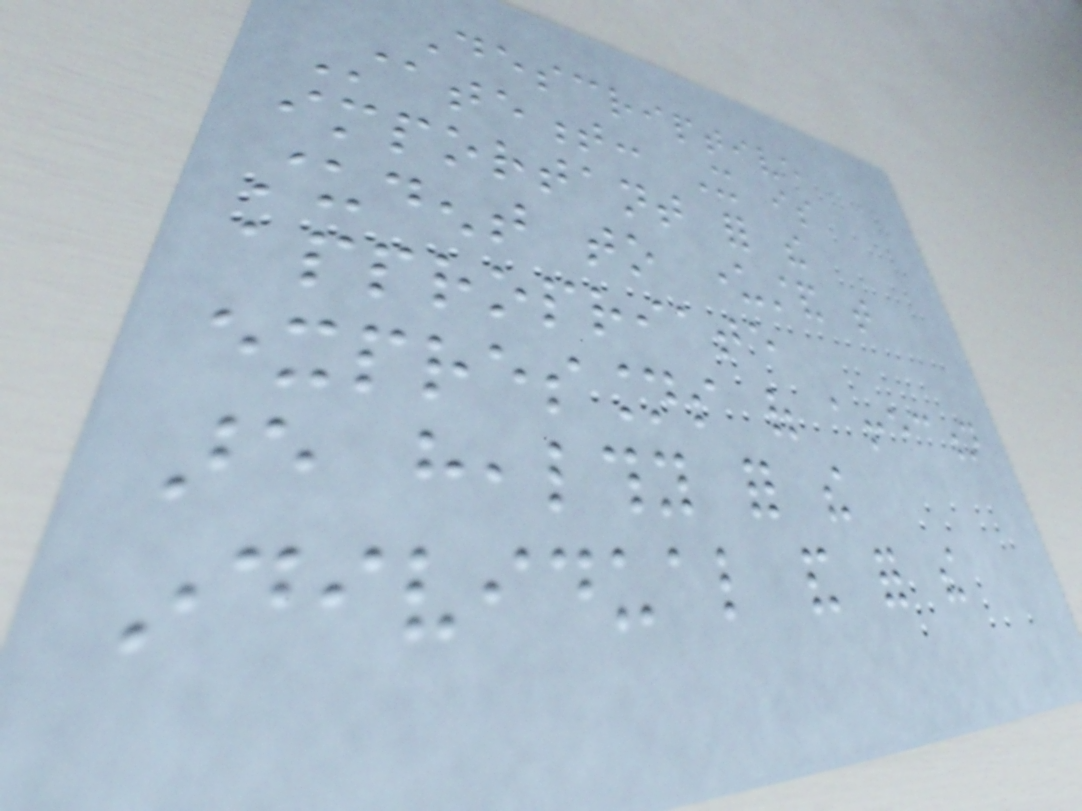Descriptive
Statement: It is
important for the
student to understand that
appropriate
expressions of affection
are healthy for the
individual and for the
